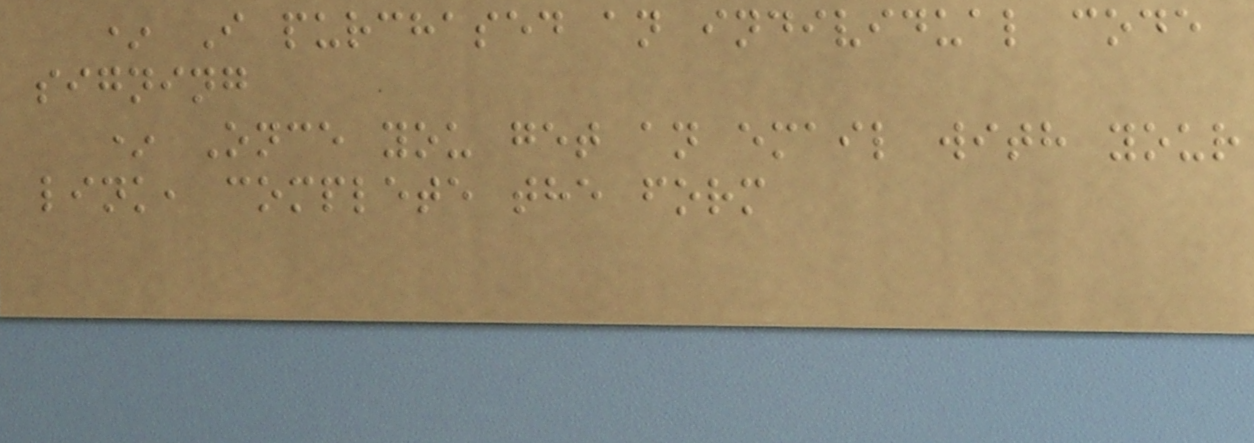* I purchased an individual code
signing
* Once you get an email with your
link, complete the form
